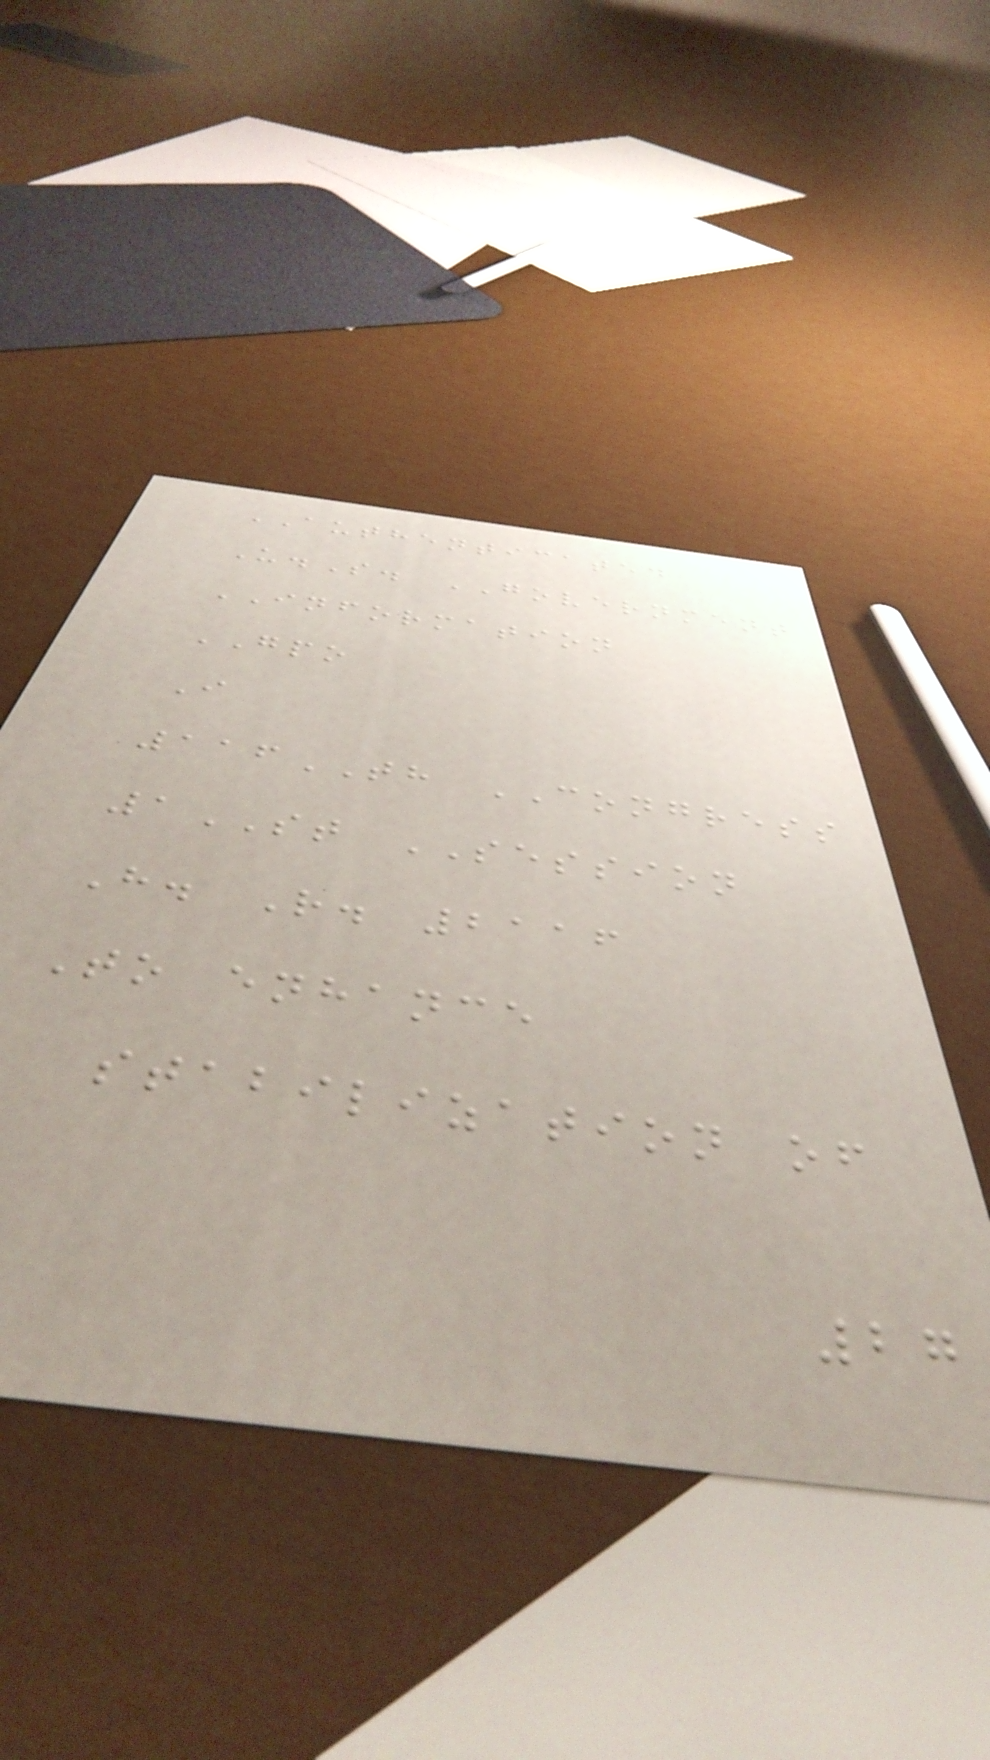AUTHENTICATED
U.S. GOVERNMENT
INFORMATION
GPO
I
116TH CONGRESS
1ST SESSION
H. R. 2116
To enhance
stabilization of
27
